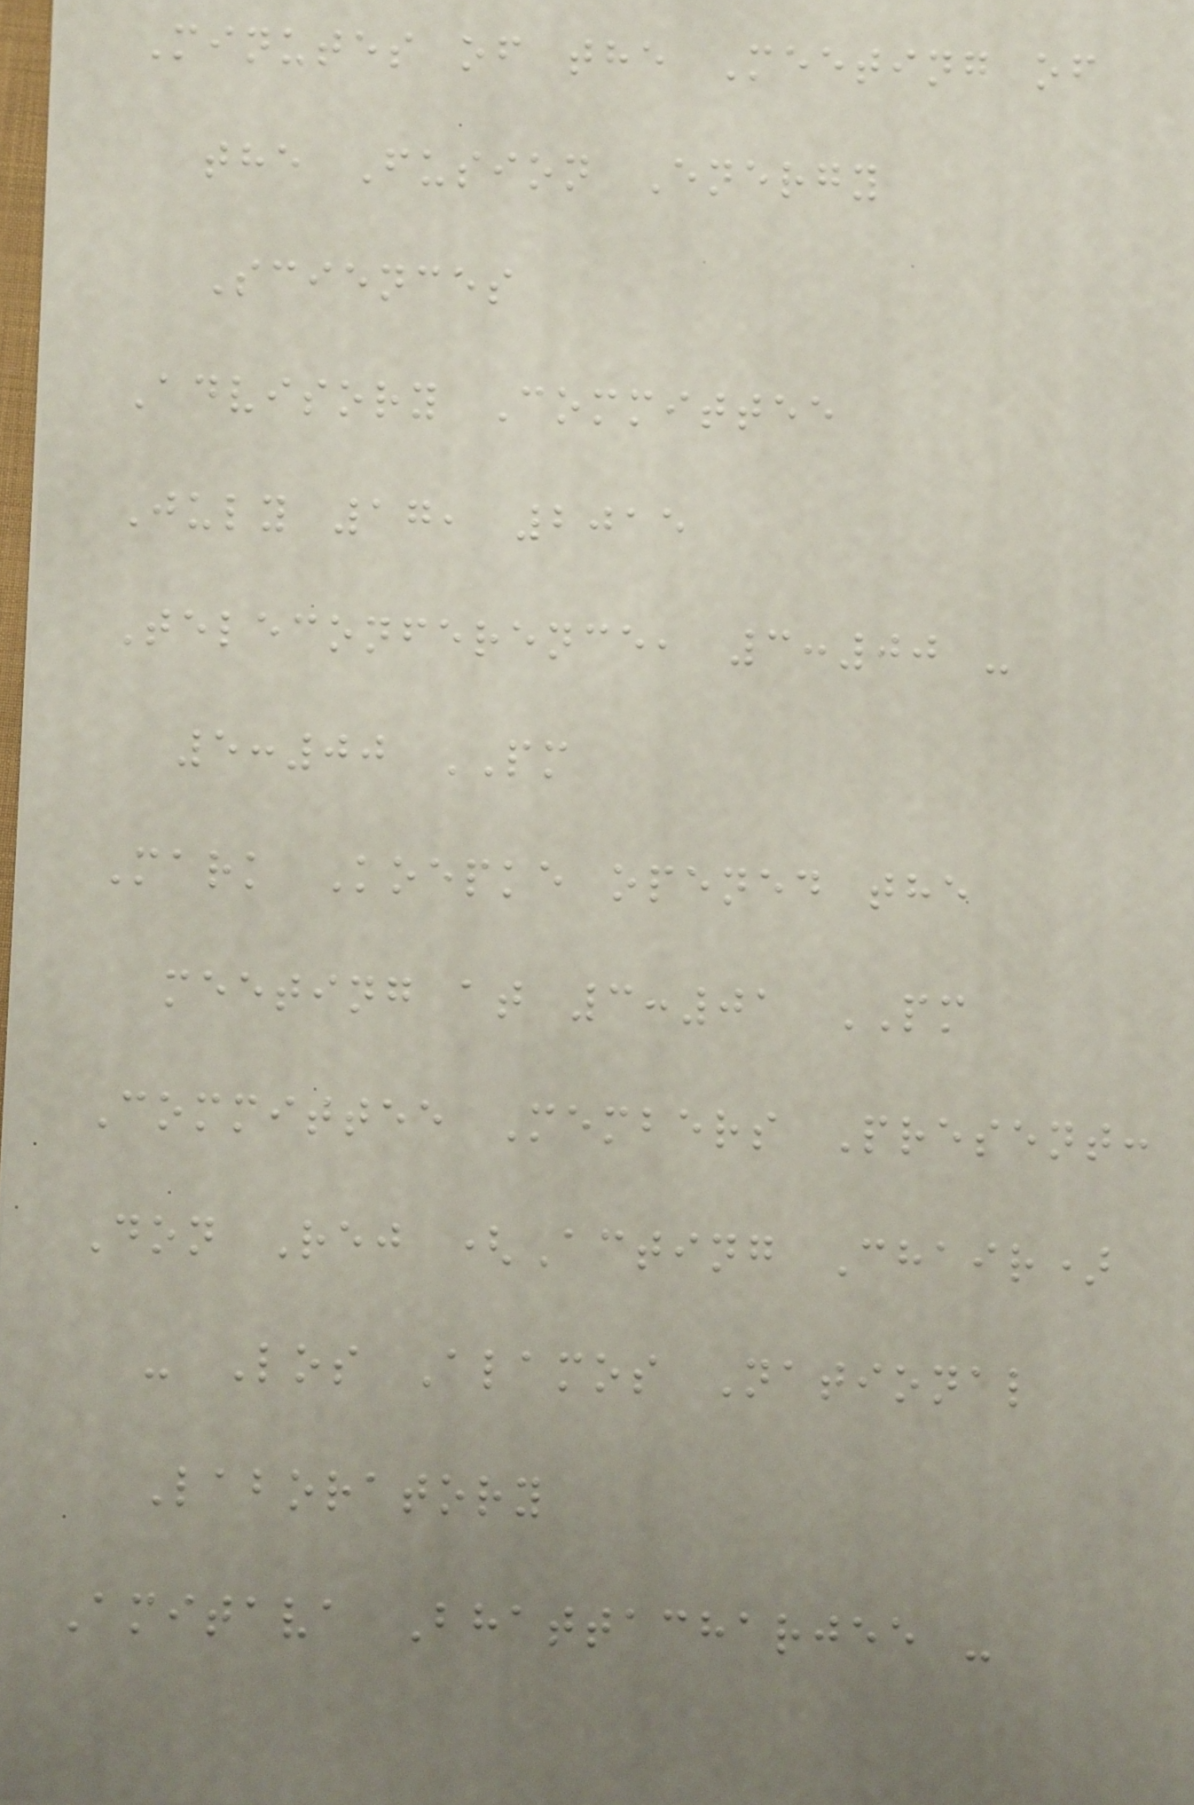Minutes of the Meeting of
the Fusion Energy
Sciences
Advisory Committee
July 17, 2015
Teleconference, 3:00 -
5:00 PM
Mark Koepke opened the
meeting at 3:01 PM
Committee Members Present:
Don Rej (Acting Chair)
- Los Alamos National
Laboratory
Amitava Bhattacharjee -
